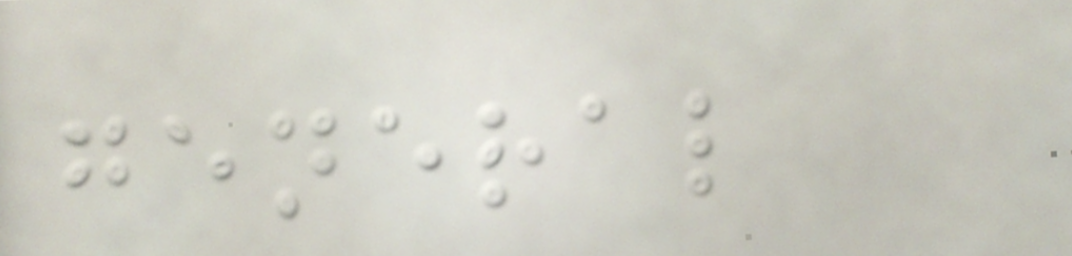general
